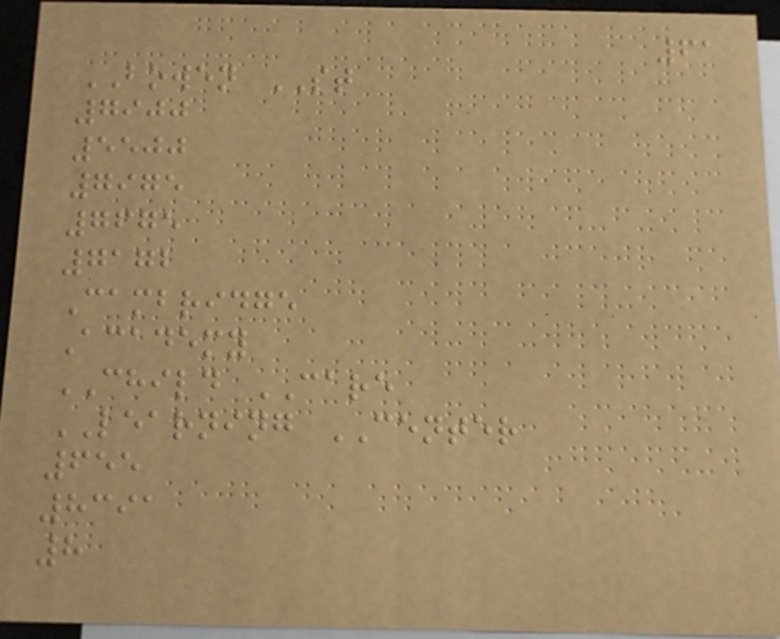61
BOWEN ST
7900
5500
7975
7675
7172
Cambridge
Academy
CHILD CARE
LEARNING CENTER
655
8391
8
